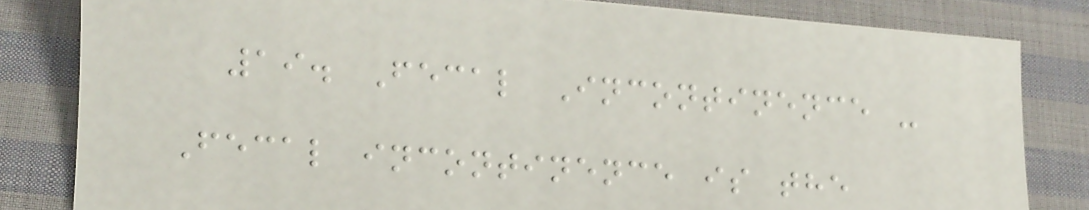19. Fecal Incontinence -
Fecal incontinence is the
